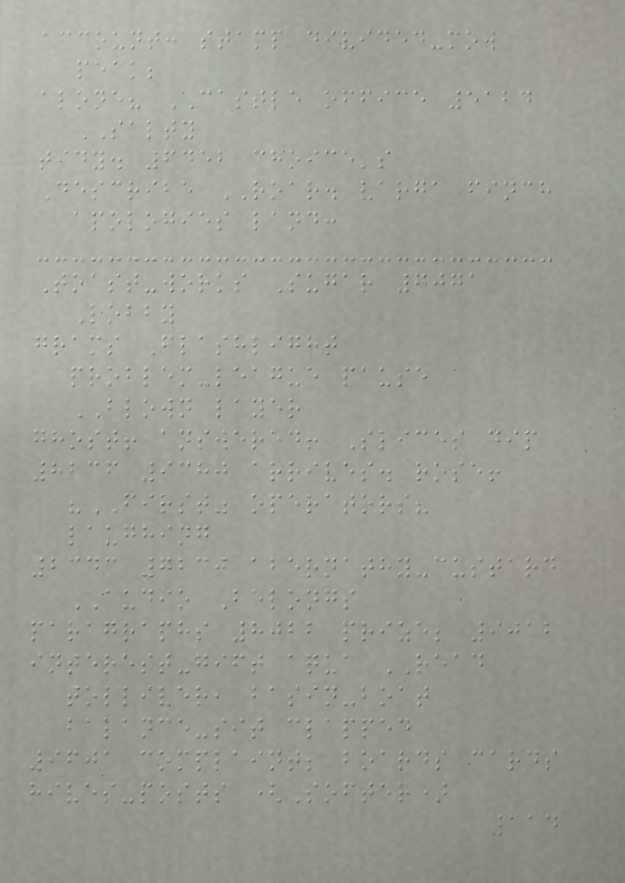account: stamp divided-mow
peak;
alone? CASTLE office 5124
SALTY
tidy. 6452 choice's
Describe ROAR. varga finch
apologies land:
Toast-works Sugar 7071
Lobby
grams Flashlight
problem-league pause
BLOWN layer
ghost! answered! Slices dip
8236 9380 arrives. rose!
"FIRST" operators?
laughing
2343 7230 abernathy-custard
AUDIO Belongs
paragraphs 8022 prize; 9012
interest-gift aqua READ
tolliver, basin-boat
balance-sit clapped
9601 complaint; boards cards
hives-posts (Softer)
114
